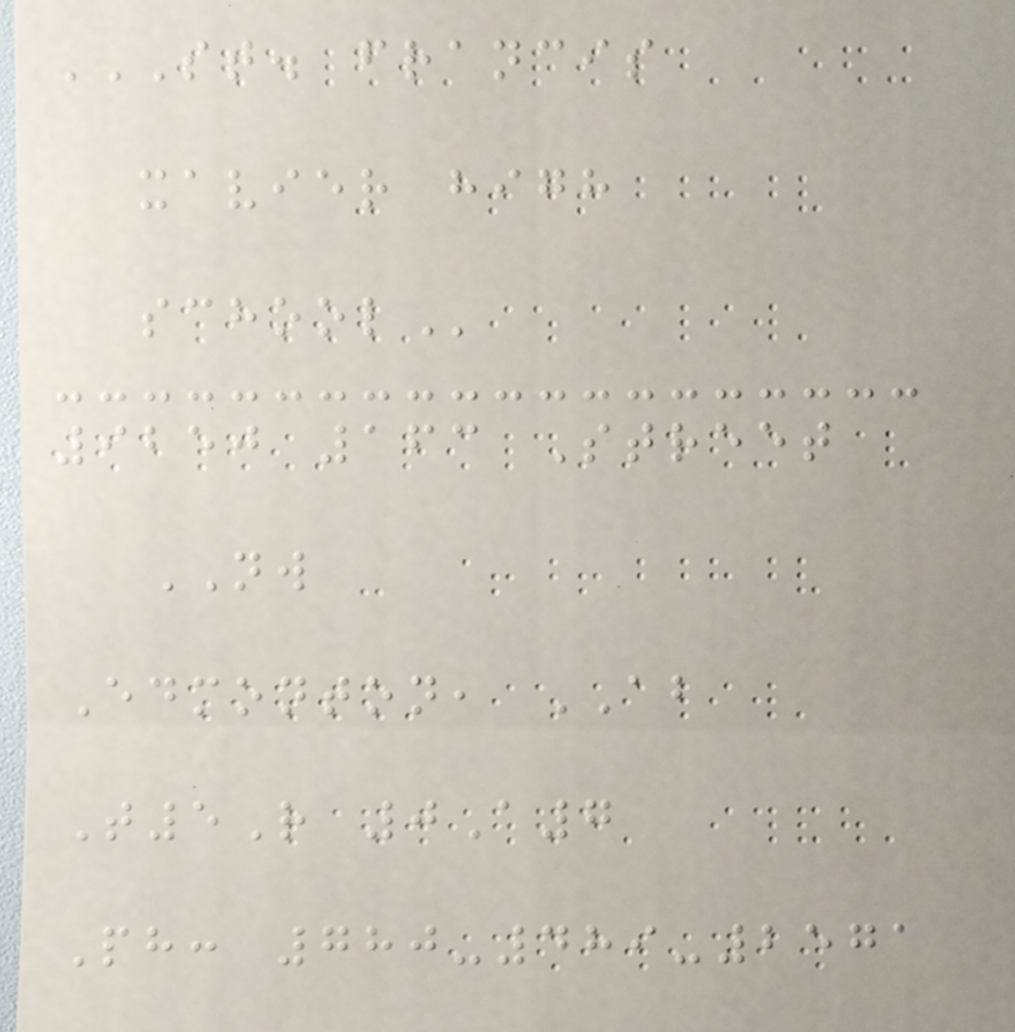ST. FRANCIS
XAVIER HIGH
SCHOOL
9250 163 Street
NW
Edmonton, AB
T5R 0A7
Ph: 780-489-2571
